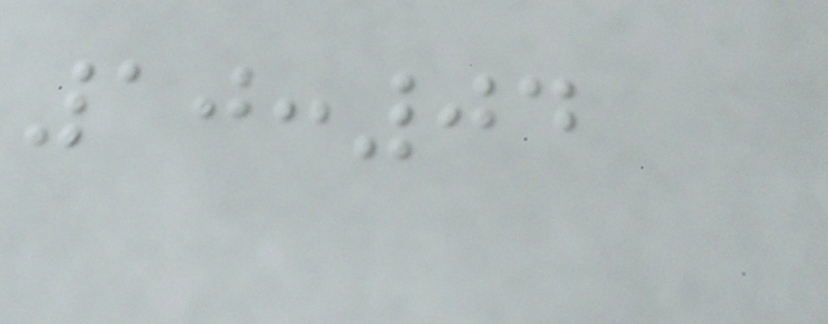10:04
